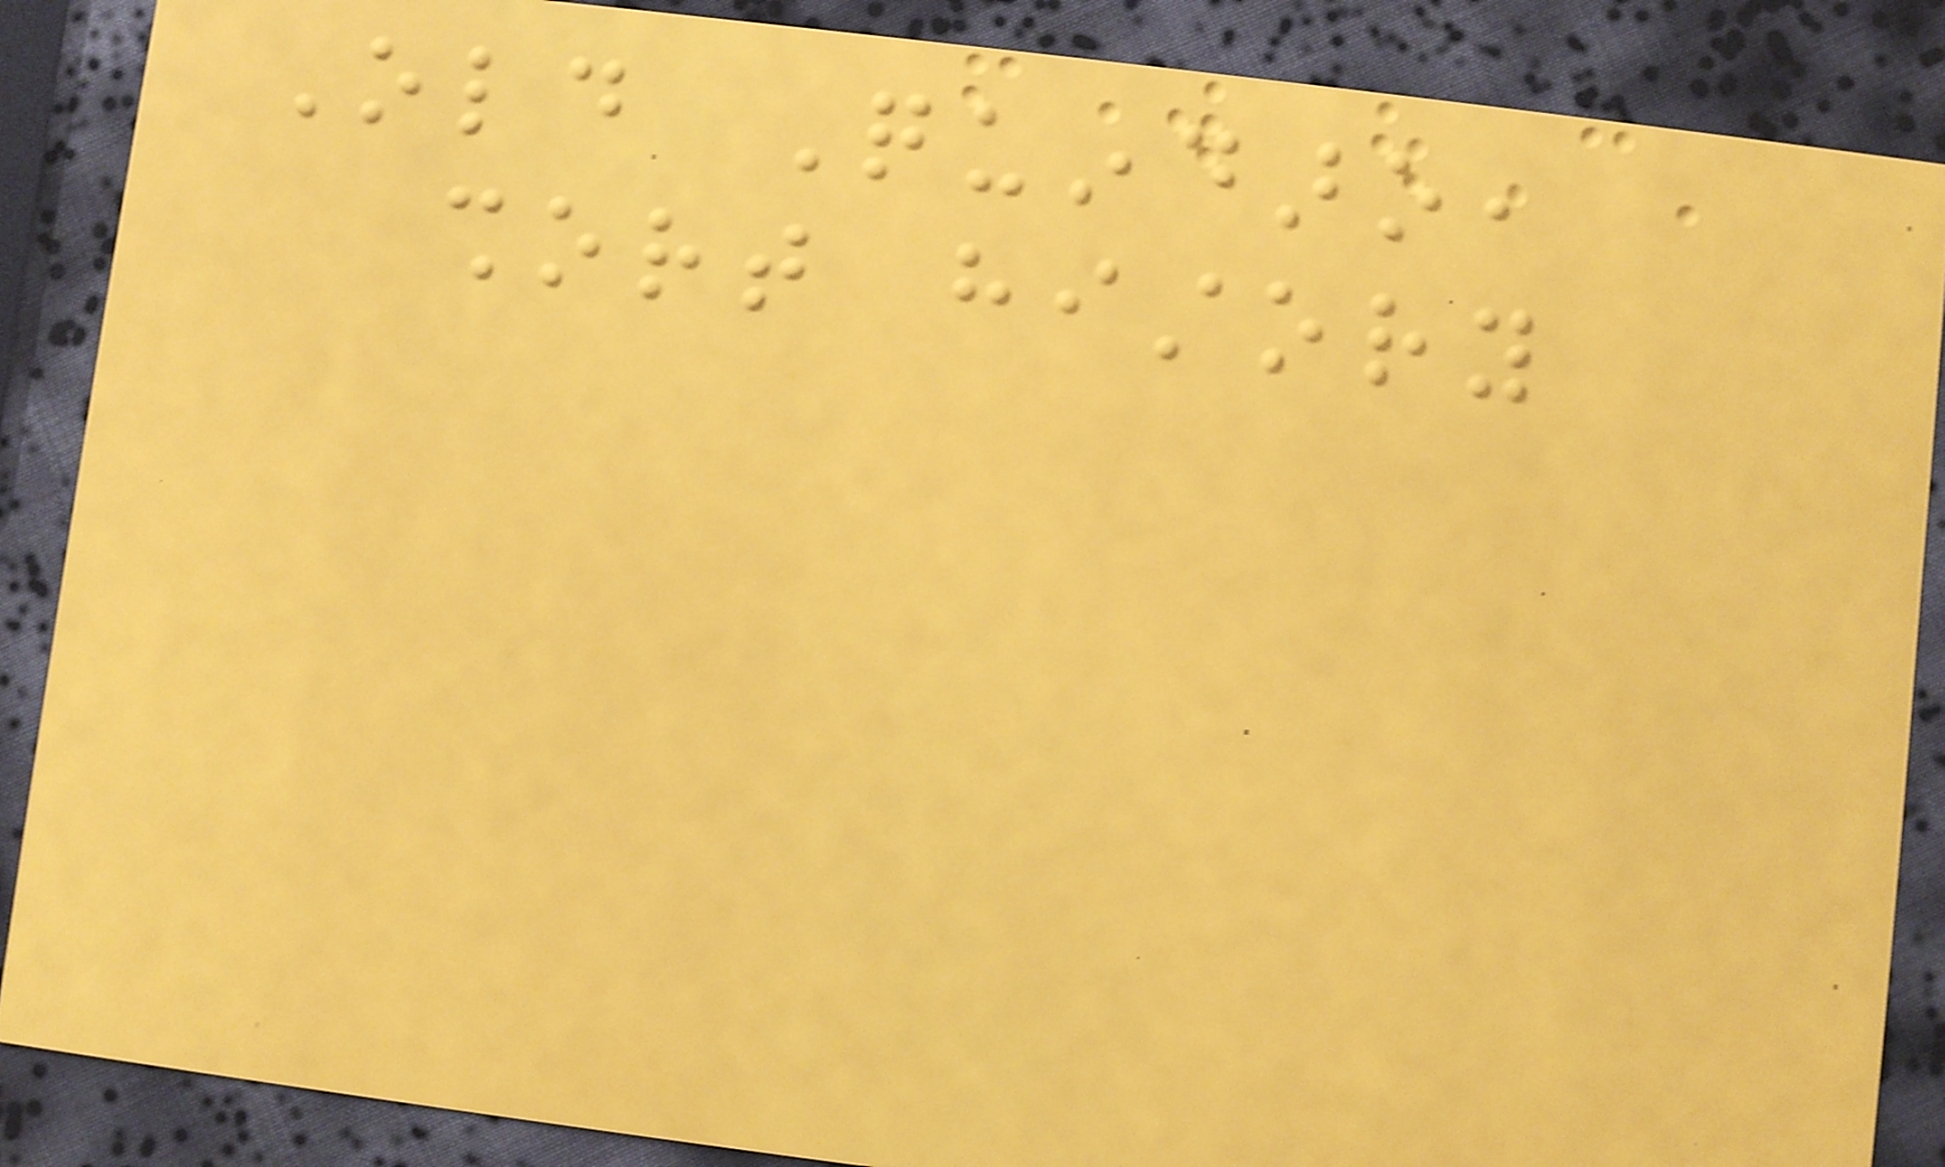Old Quindaro,
short history
